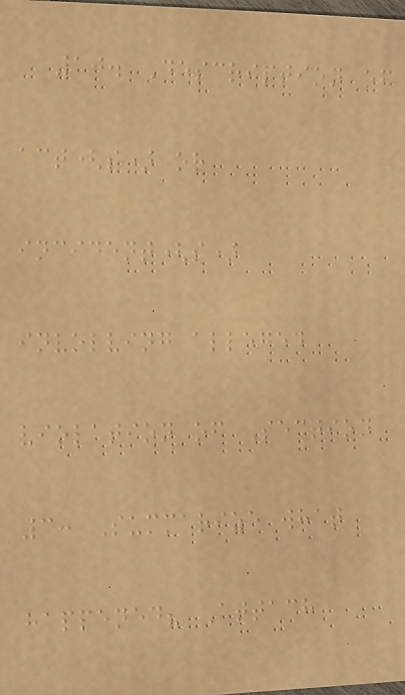10. Description of
act(s) or
incident(s)
involving alleged
violation of Section
3: Summarize what
happened? Attach
